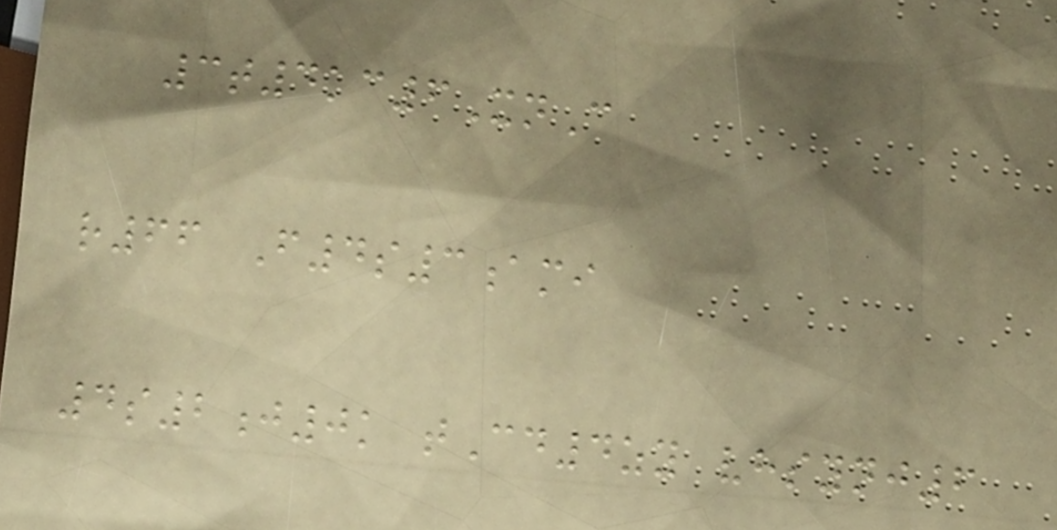3t4kc6XnC
r66 F4s3ami
4s2j0k tCd4zy vhsynj6
